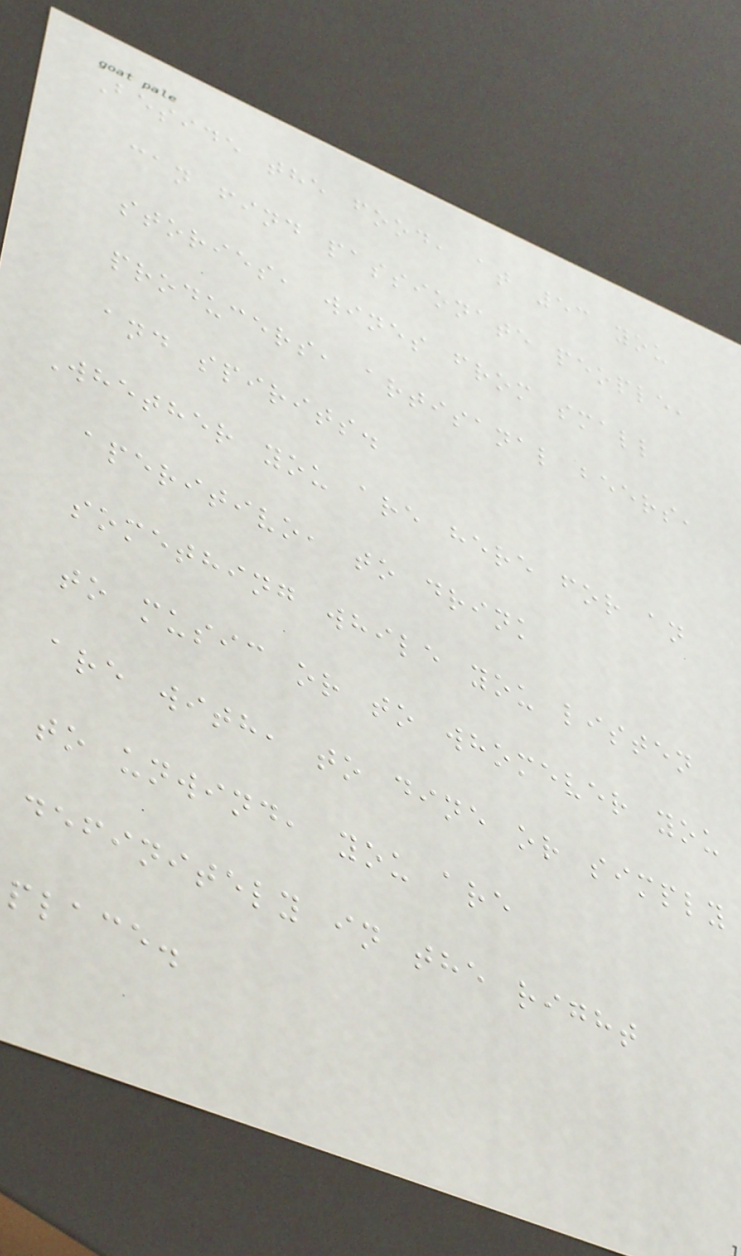Beside the food, at 53 you
can find passionate people,
stories, wines from small
producers, artisanal beers,
and spirits.
Whether you are here for an
aperitivo, to drink
something while you listen
to music or to whomever you
are with, to dine or simply
to unwind, you are
definitely in the right
place.
